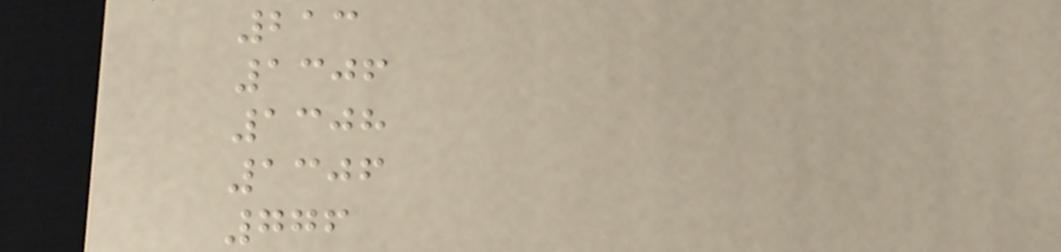213
1306
1308
1306
776
